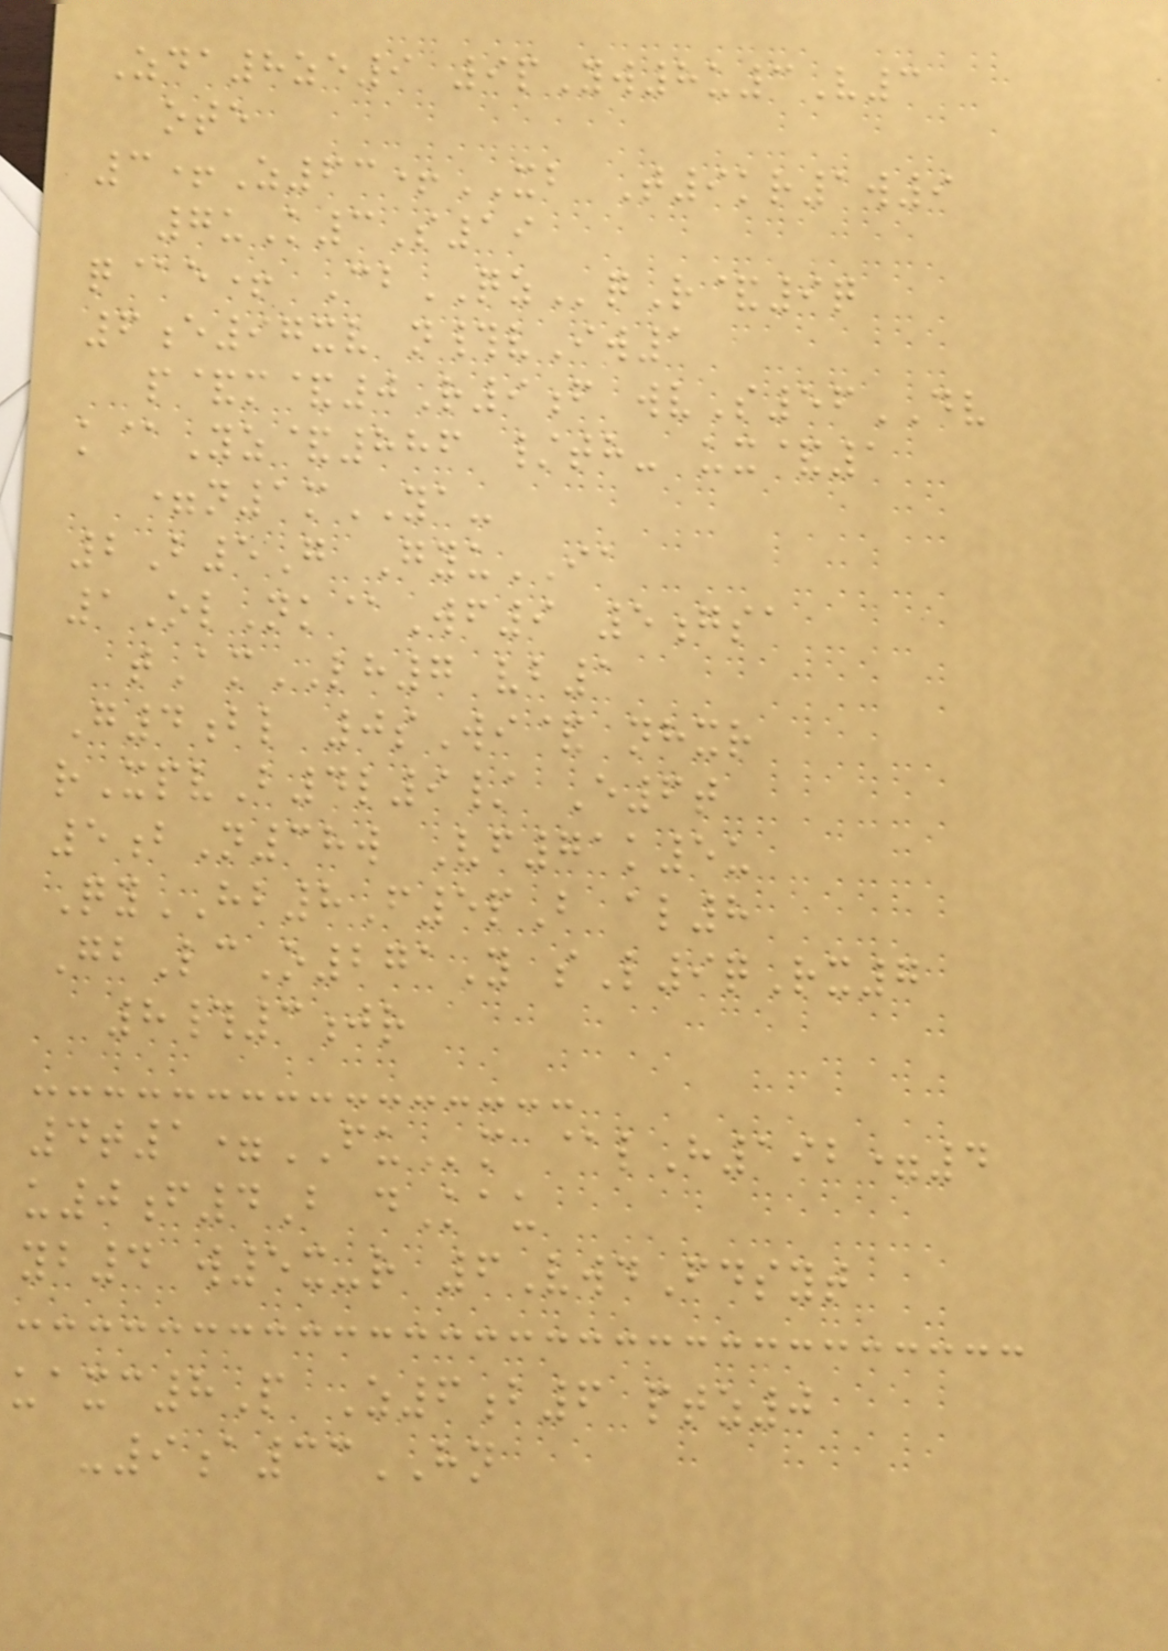Zda8ze9 9pYw8u3V3
ote
3+Z63+XB T9kr1w9
7uK3S19
q@e+ CbQZqR&9q
6e97xv n#vIw1
p&m&0R9f wvS56DV
k@Yz&886 /th- ux&1
=n1mYA-
2B5G GyuIA
1OlNk@Wf9 5gsa
tAmLH7 vb1
G4bl 0sWi& nhxr
rXpvB4l9/ E6t
5bN38w Vf71k5u
QyHB8F5pB al8
GbLcO271Y sL9qRx7
8#3jr
4t1=FUm @lH192=4
u0f4B dKau
yb4 w5x-r 6VwdFdsyt
uaxc8P Z6b6 ptz0
-9a33HN
